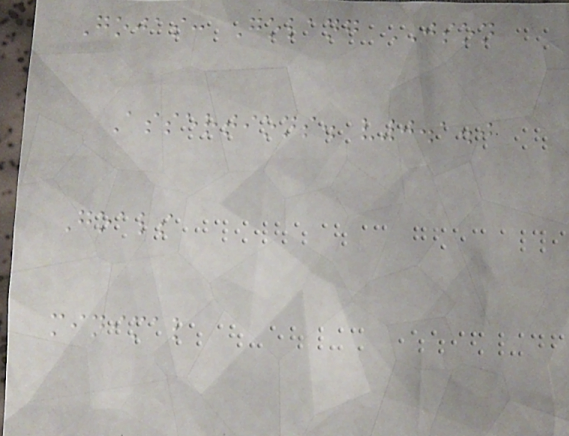Gojas: Golang JSON
Assertions. v0.1.0
Goals
minimal
